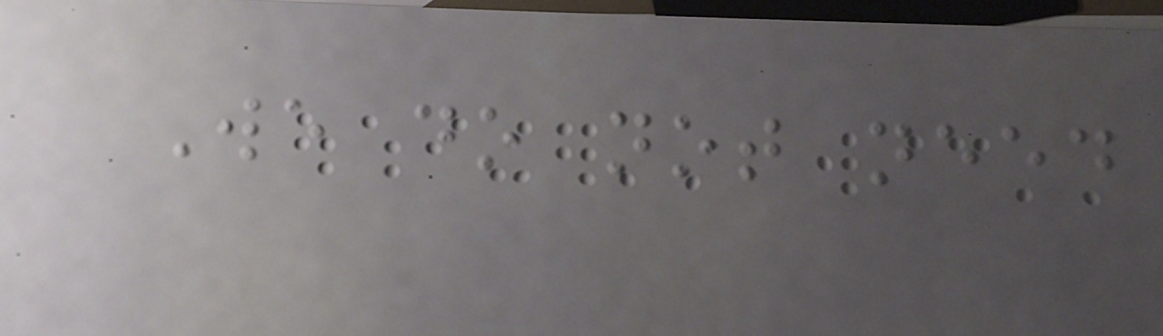We do not need
